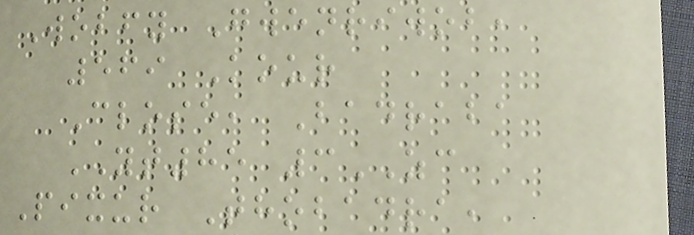Wobfy Gwenriwob,
569 Kour
Close, Badraba
YT85 3ZC
Pixur Thobadra,
